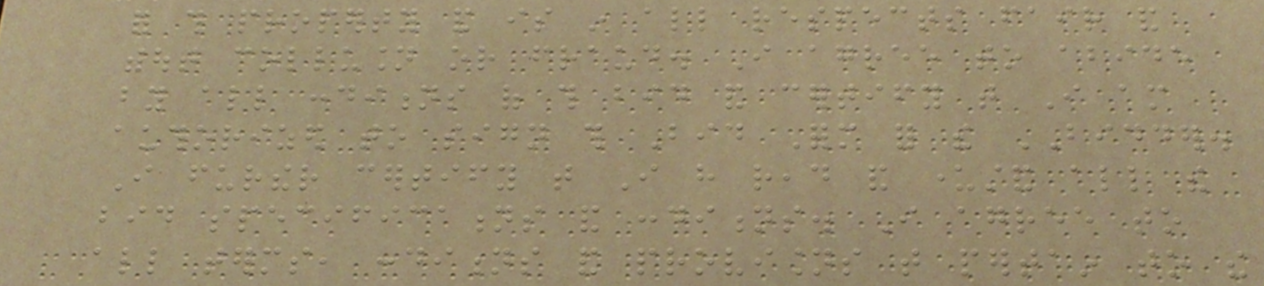for this property and is in all respects fair and
without collusion or fraud. I agree to abide
by all conditions of this bid and certify that I am
authorized to sign this Bid Form for the BIDDER.
I further certify that I have read and understand all the
bid specifications and conditions. I agree to
all terms, conditions and provisions that pertain to the
